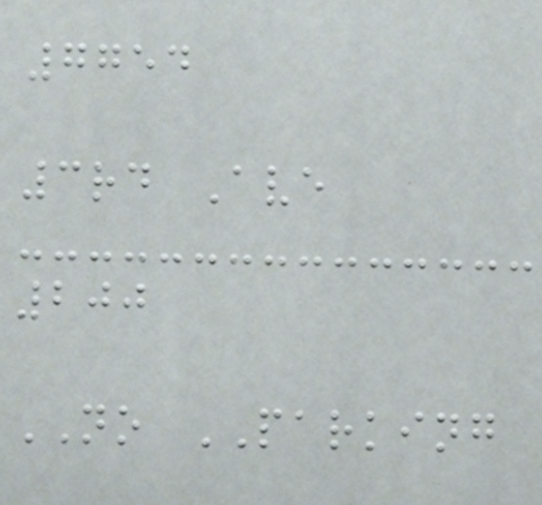7754
3rd Ave
200
NO PARKING
